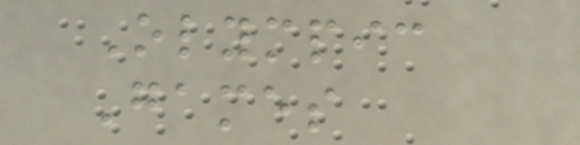Olympic
Games
